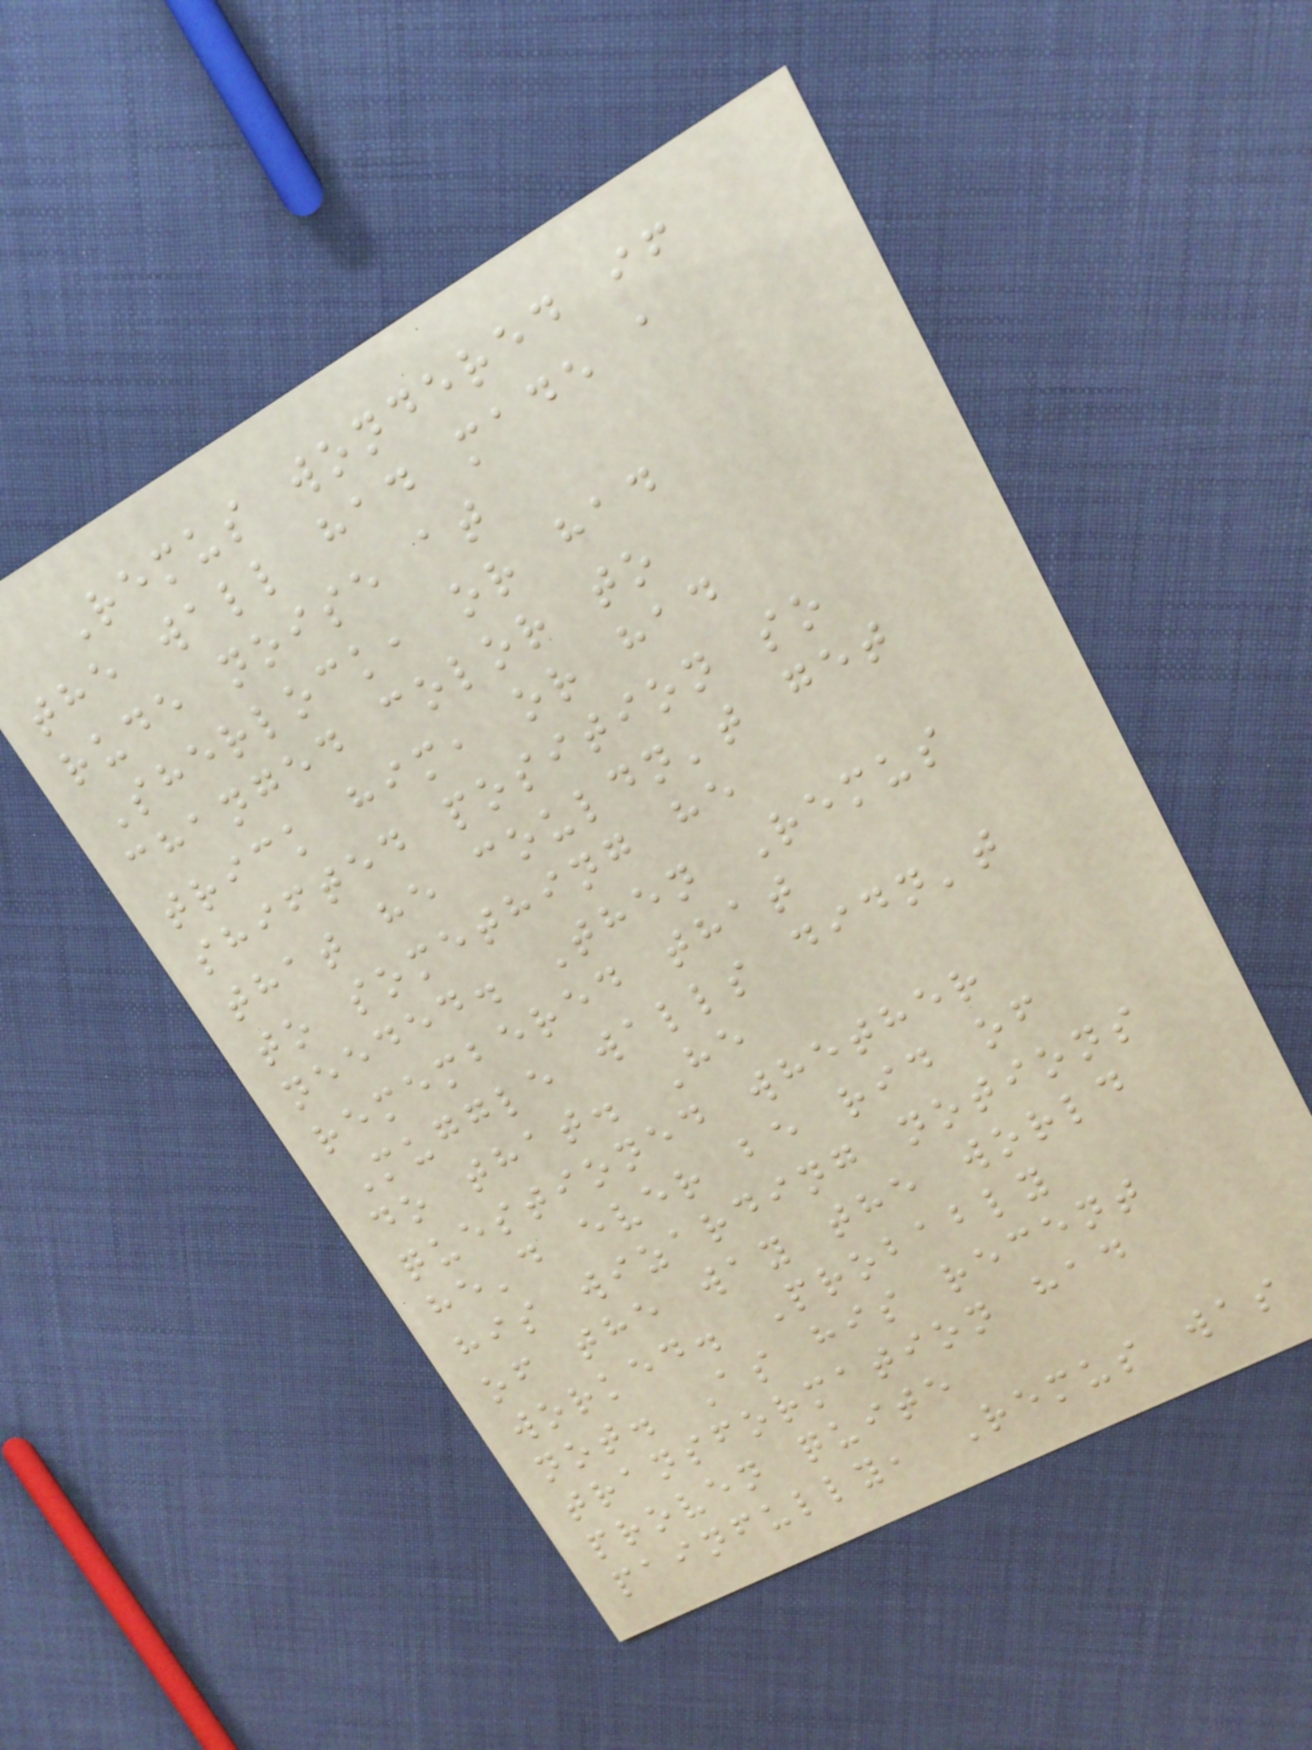Remus wondered if
the wall had made a
rude noise at
Sherlock, or had
changed color to
trick him, or had
shifted position so
that he couldn't get
to something he
needed. Then Remus
remembered that
Muggle walls didn't
do that. He
questioned whether
he'd ever be rid of
his wizarding notions
of the way the world
worked. Probably
not. As his recent
transformation had
proven quite
painfully, Remus was
